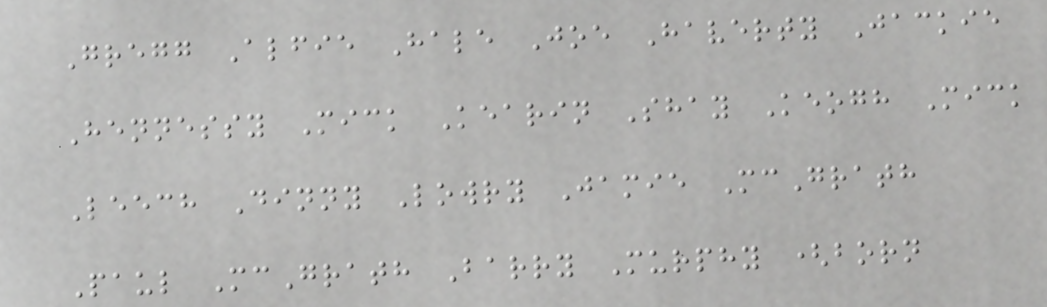Gregg Alfie Hale Joe Haverty Jackie
Hennessy Mick Kearin Shay Keogh Mick
Leech Dinny Lowry Jamie McGrath
Paul McGrath Barry Murphy (born
